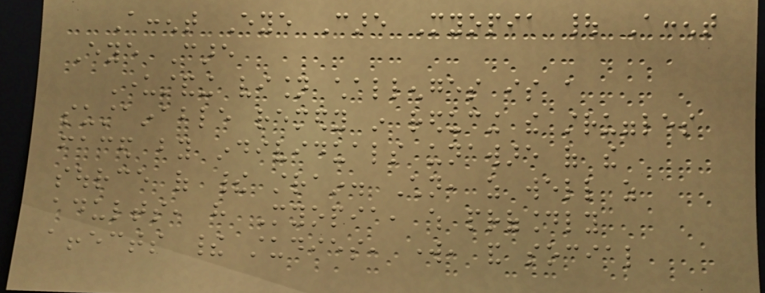Accent Eye Care Myopia | Accent
Eye Care
Understanding vision challenges is a
sustainable remedy in reducing the struggles
faced by individuals unaware of the
source of their strain. Children, as well as
adults, have Myopia, which profoundly
affects their studies, work, and social
